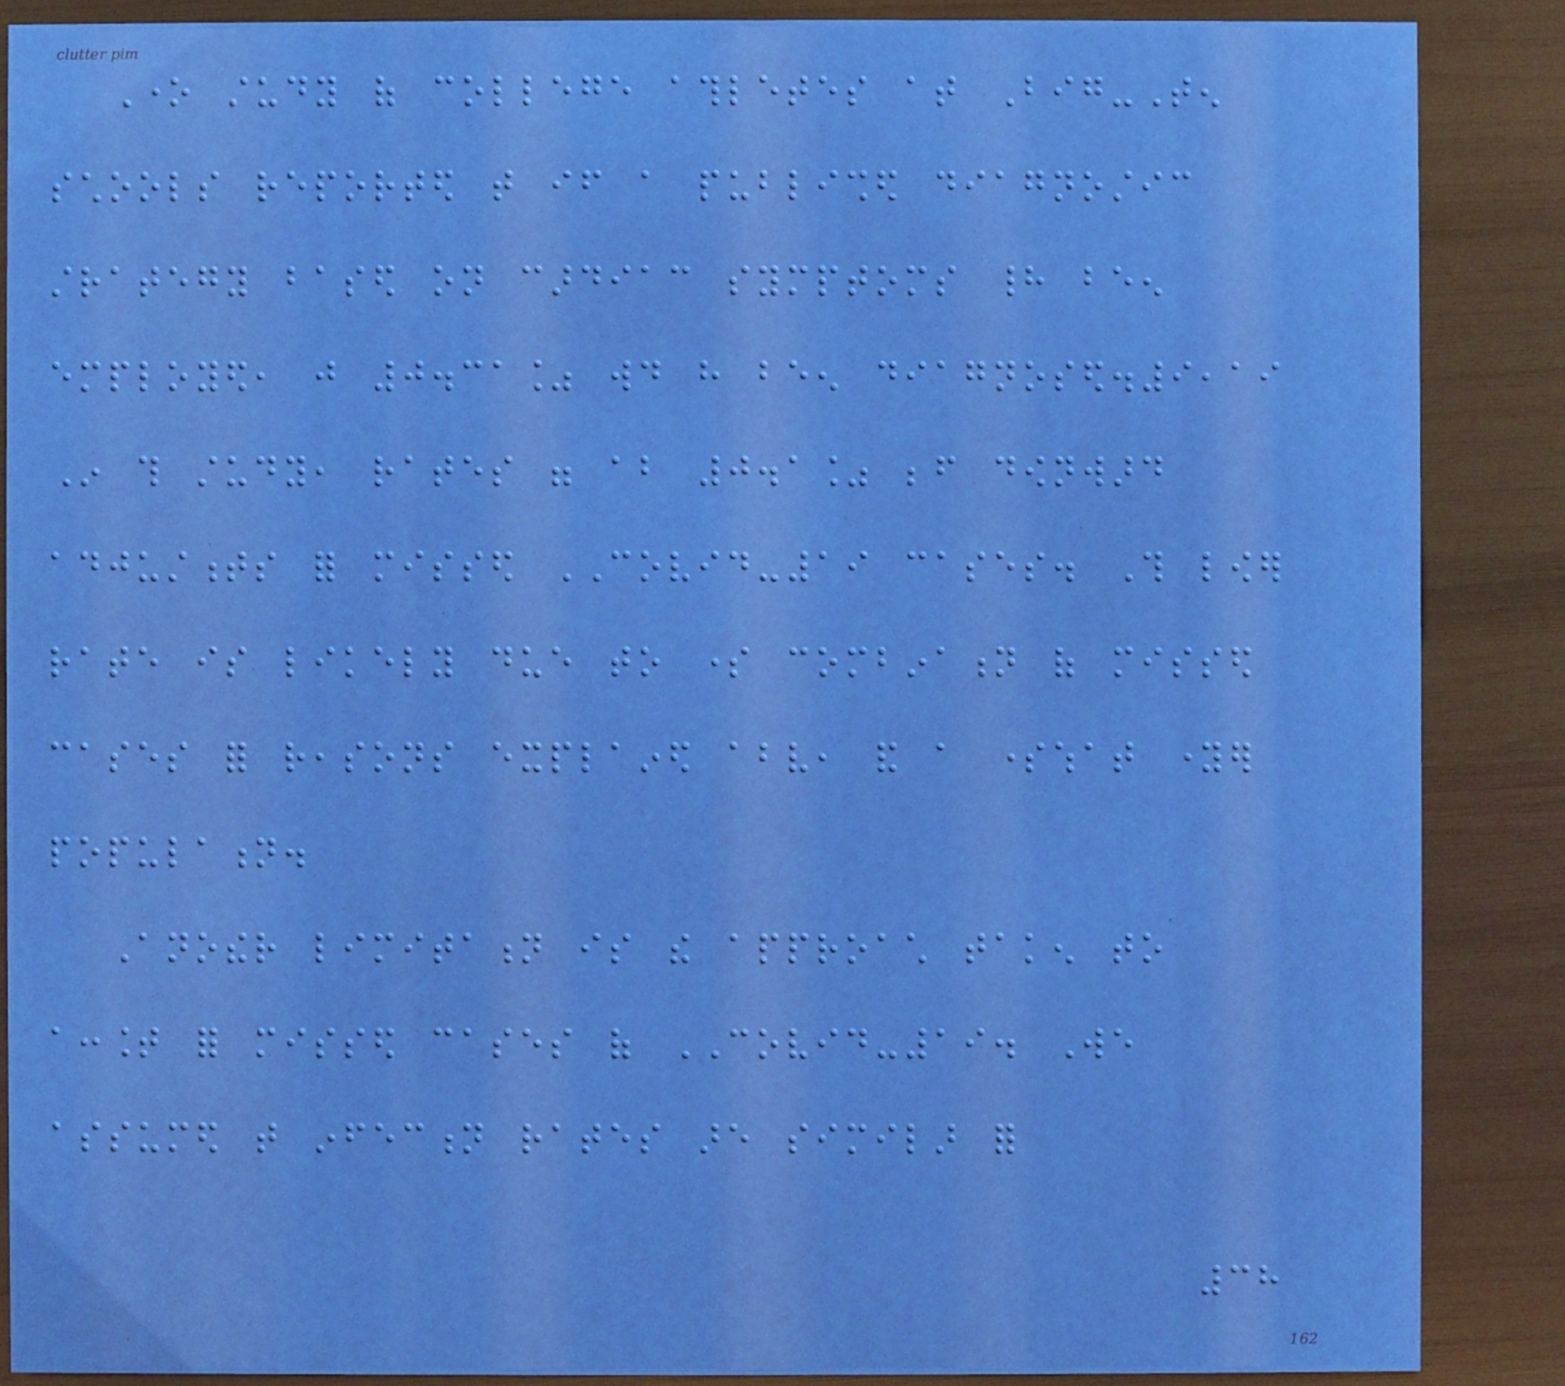One study of college athletes at Big-Ten
schools reported that if a published diagnostic
strategy based on cardiac symptoms had been
employed, just 0.31% would have been diagnosed.9,19
In this study, rates were about 0.1% before downward
adjustments for missed COVID-19 cases. This lower
rate is likely due to some combination of missed
cases for reasons explained above, and a somewhat younger
population.
Another limitation is the approach taken to
account for missed cases of COVID-19. We
assumed that infection rates are similar for
38
